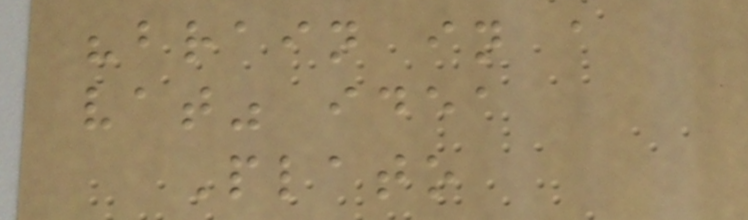"brain in a
vat" idea
Plato
